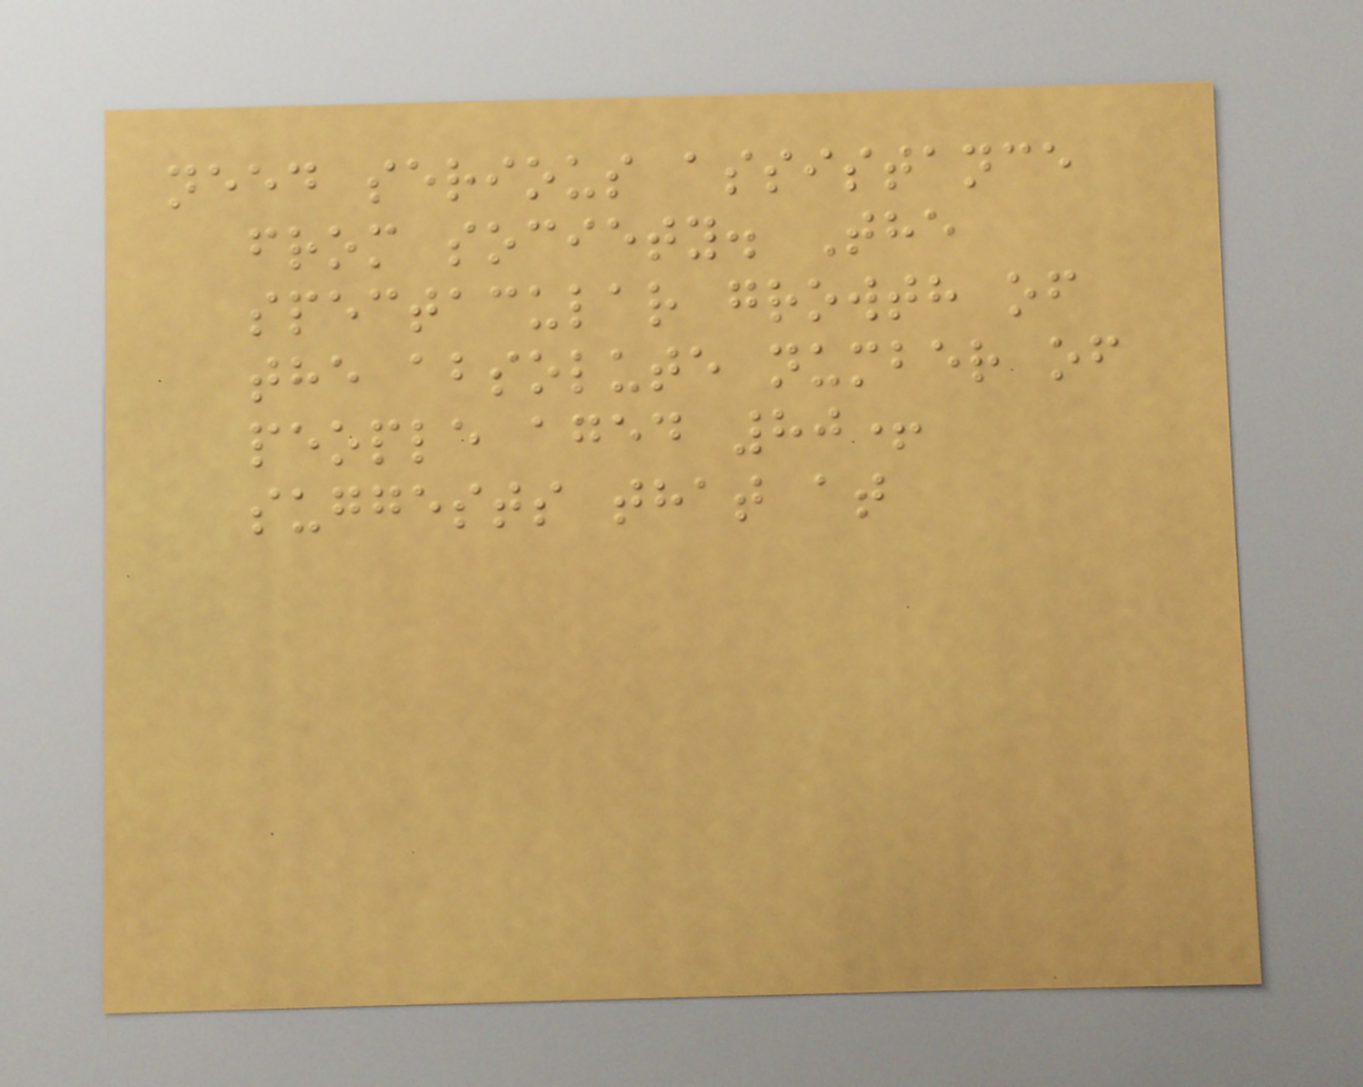need serious assistance
from society. The
spectacular growth of
the absolute number of
people aged 80+
suggests that at
